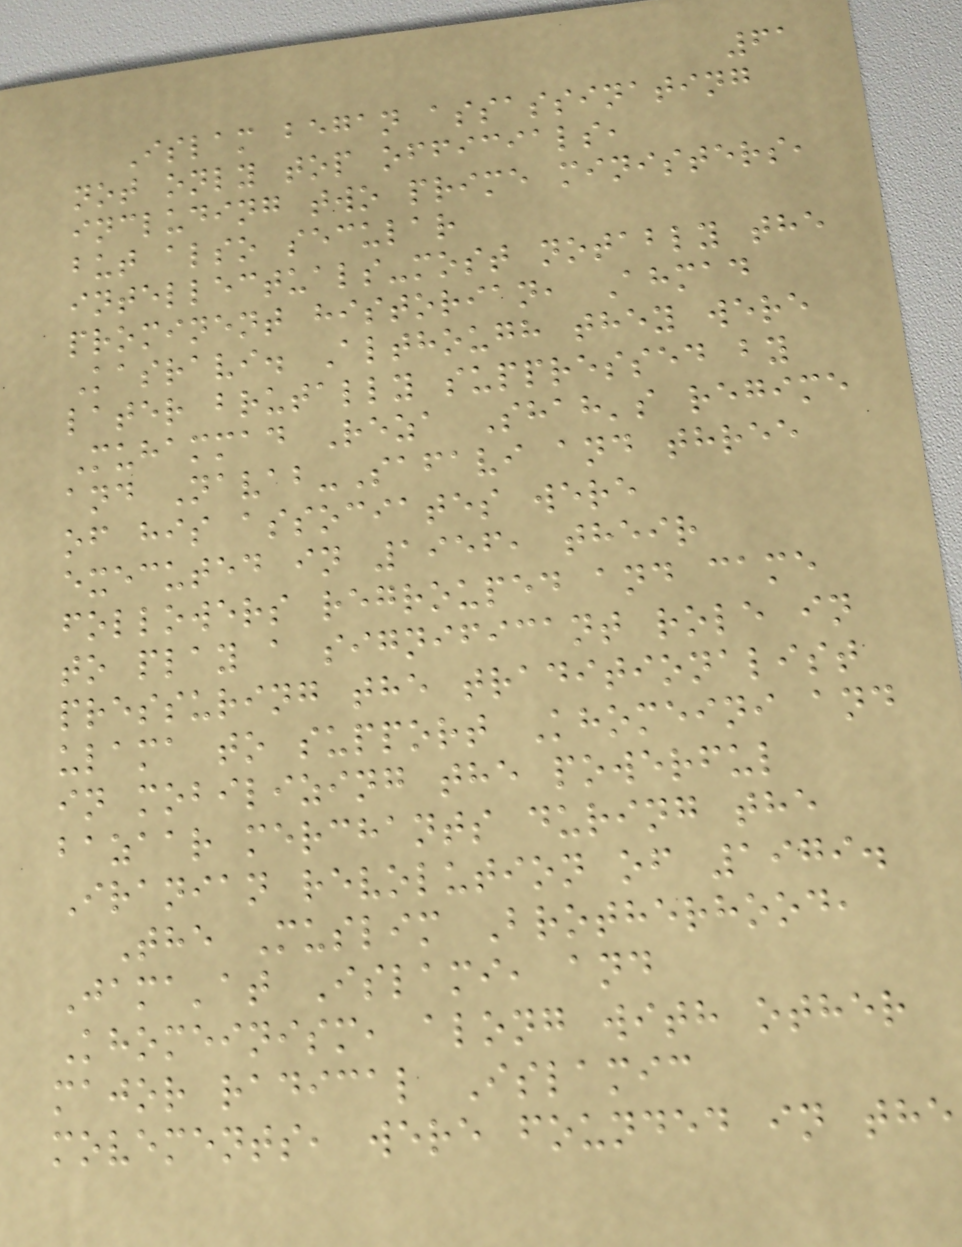61
Islam began assassinating
not only top officials,
including two prime ministers,
but also secular
intellectuals-most notably the
prominent historian, Ahmad
Kasravi. Although they were
later brutally suppressed by
Muhammad Reza Shah's regime
and Navab-Safavi and three
of his associates were
executed in 1956, their
followers regrouped and came
to play a significant role in
pressuring the traditionalist
ulama to support Khomeini and
in mobilizing the powerful
bazaar merchants during the
Iranian revolution of 1979.
The Muslim Brotherhood,
Jama'at Islami, and
Khomeinism, along with other
major radical Islamic
movements, were founded in the
